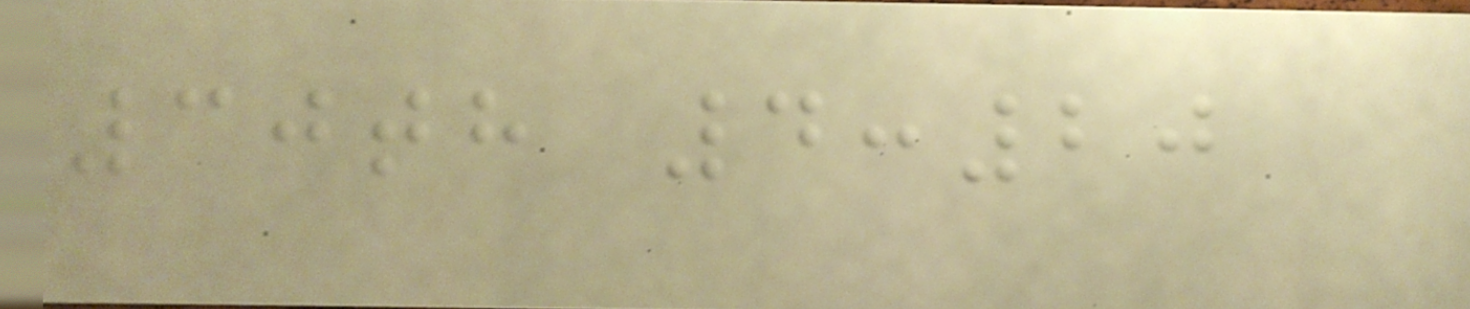30th 4:20
